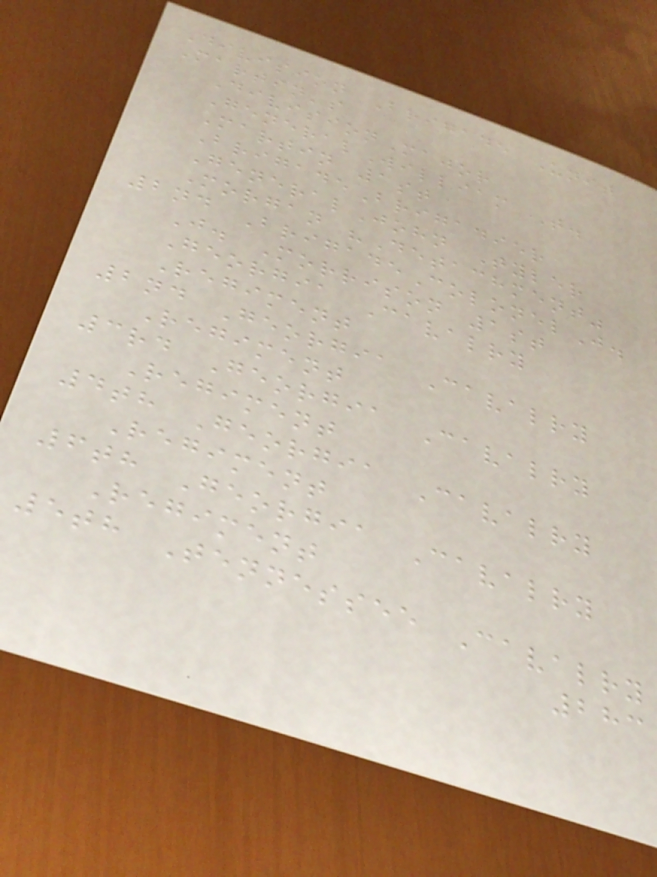Division Brigade Unit
Martin's
DivisionMajor
GeneralWilliam T.
Martin 1st
BrigadeBrigadier
GeneralJohn Tyler
Morgan "Detachment"
2nd BrigadeColonelJ.
J. Morrison 1st
Georgia Cavalry
Regiment
2nd Georgia Cavalry
Regiment
3rd Georgia Cavalry
Regiment
4th Georgia Cavalry
Regiment
6th Georgia Cavalry
Regiment
5th Tennessee Cavalry
283
